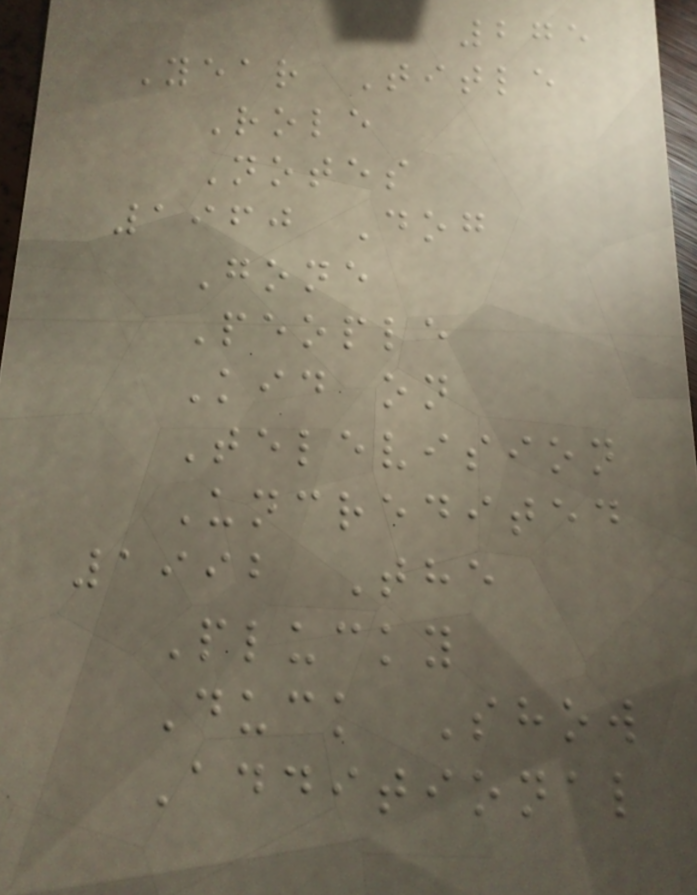275
Year Title
Role
Notes
1960 Dog
Gone
People
Kid on
Television
Uncredited
1992 The
Plucky
Duck Show
Additional
